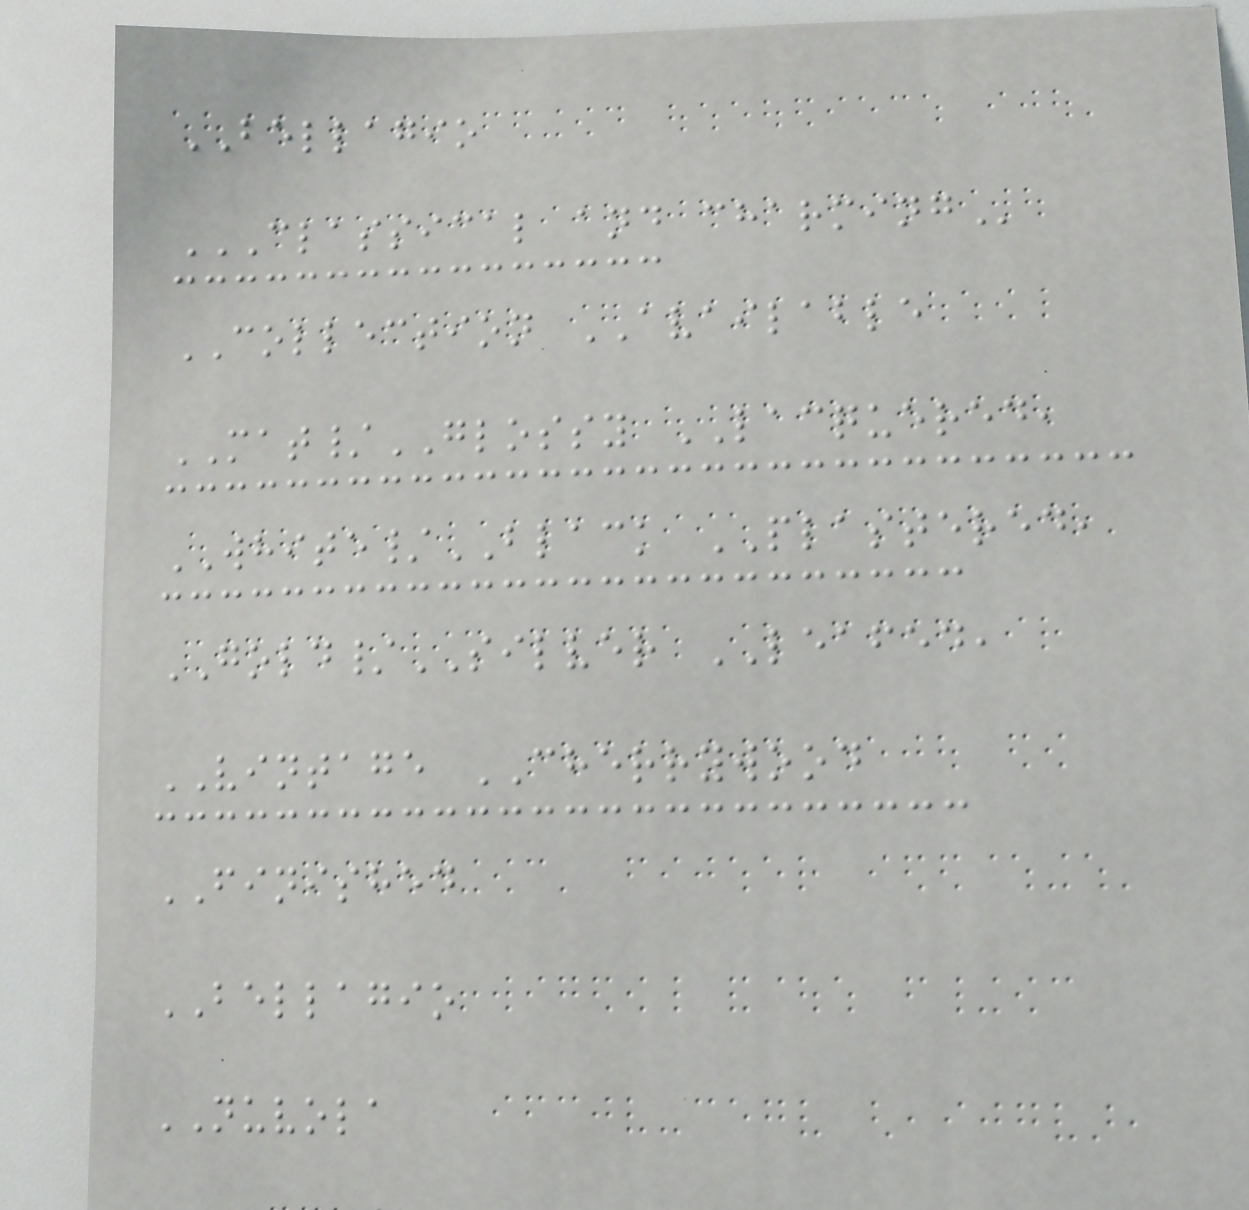BELLAGIO
CLASSICAL AND CHARMING
COLLECTION AVAILABLE
MAT/GLOSSY LACQUERED,
WHITE/BLACK PLASTERED,
GOLD/SILVER LEAFED,
VINTAGE CHERRYWOOD
FINISHED
BELLAGIO
NUVOLA
